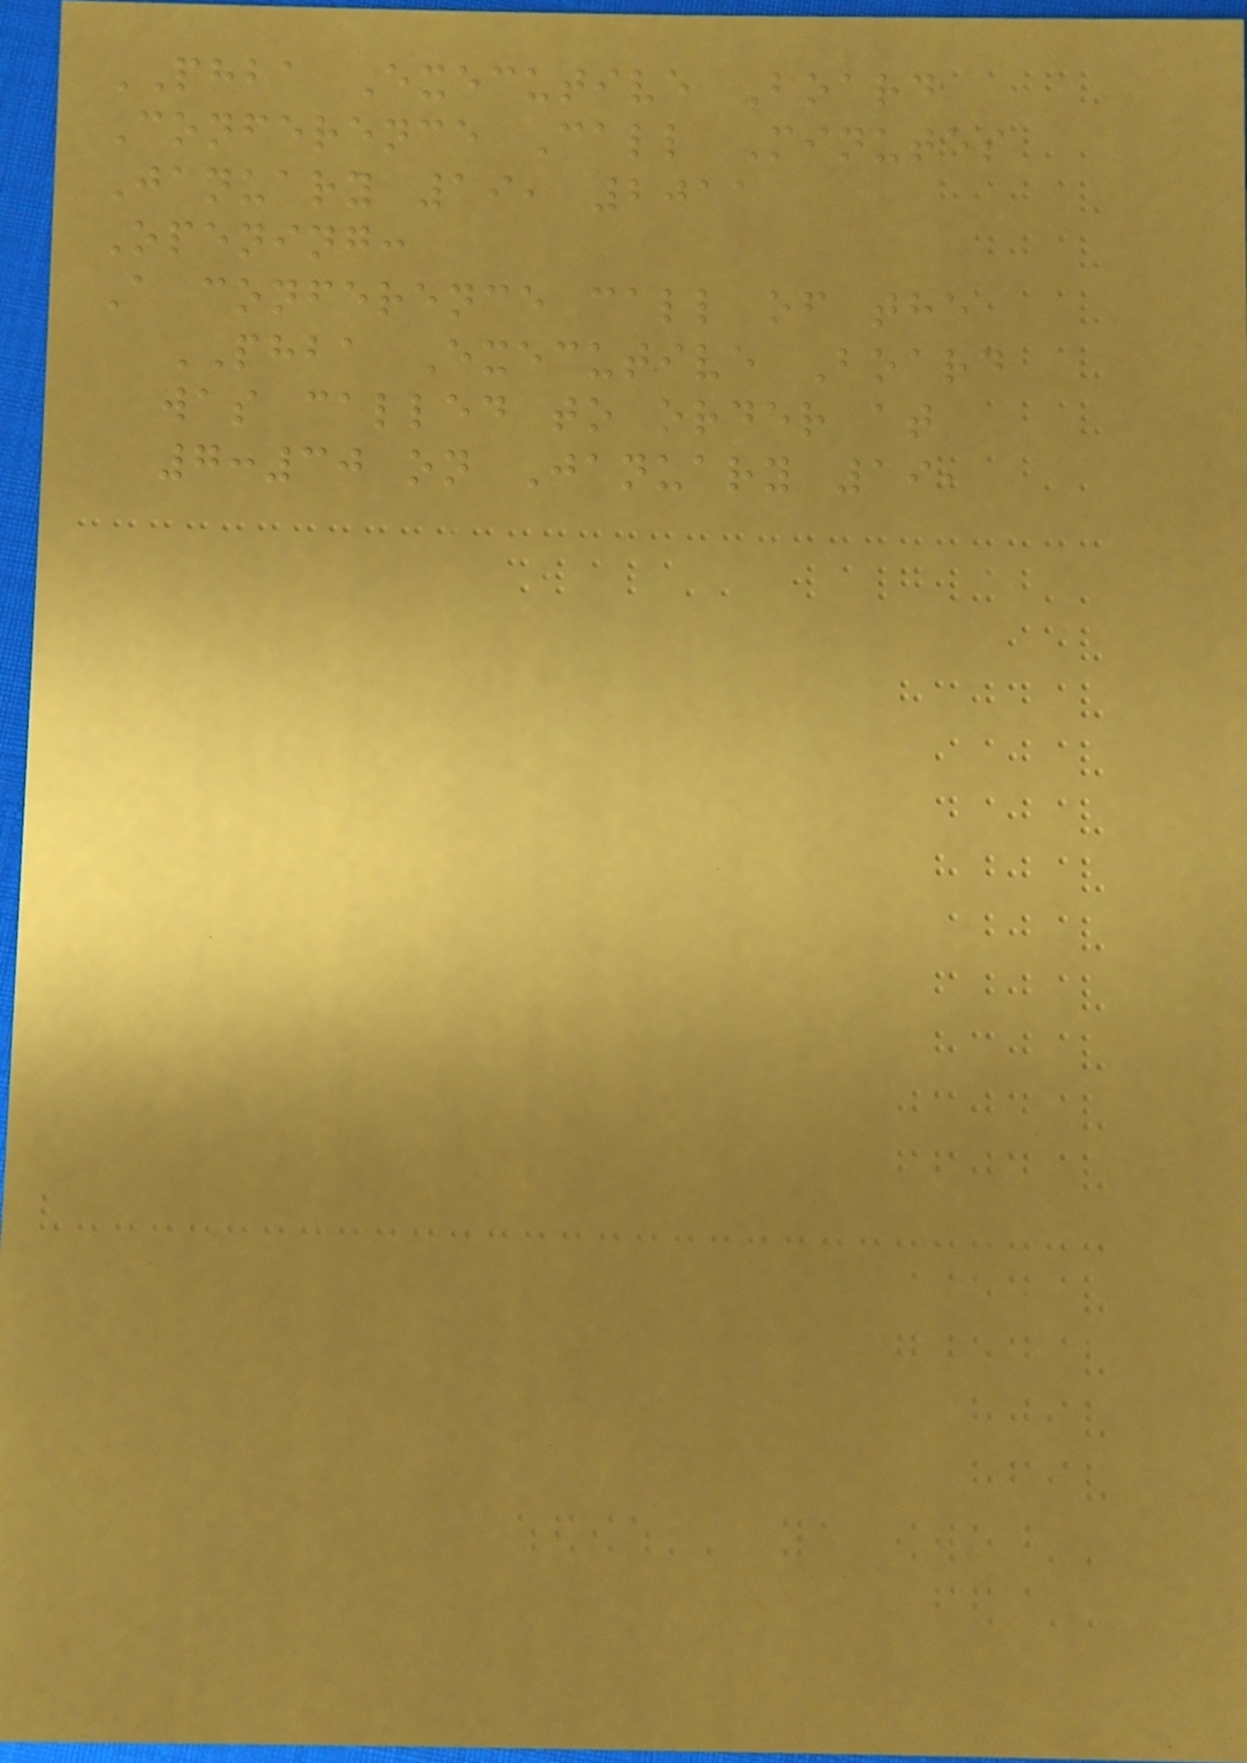PHBA Executive Board
Conference Call Minutes
January 19, 2011
Opening:
A conference call of the
PHBA Executive Board
was called to order at
7:30 on January 19,
